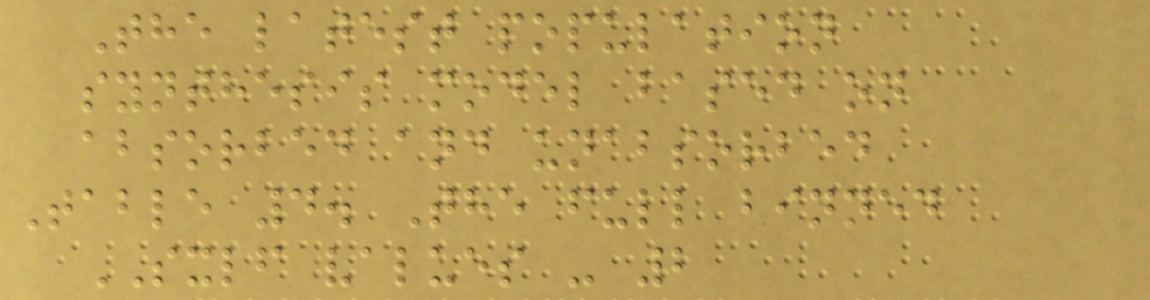The latest population
synthesis model based on
absorbed and unabsorbed
Table 4. The full binned
SXLF values - 2
